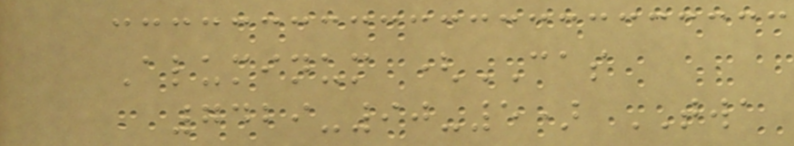Aluminum (CAS
7429-90-5) TWA
